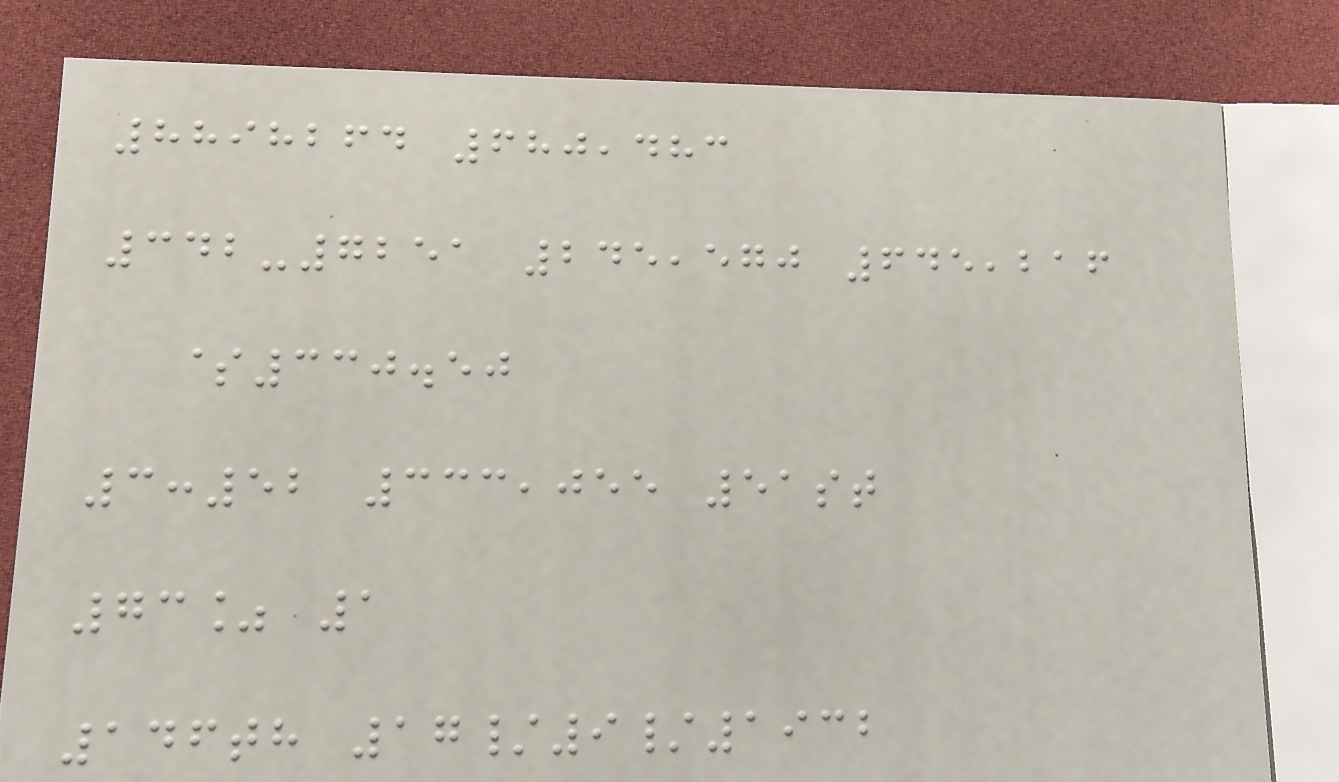8898264 680,483
342-7251 245,570 645,216
$330.50
3:52 333,055 51st
73% 1
146th 17/9/1932
